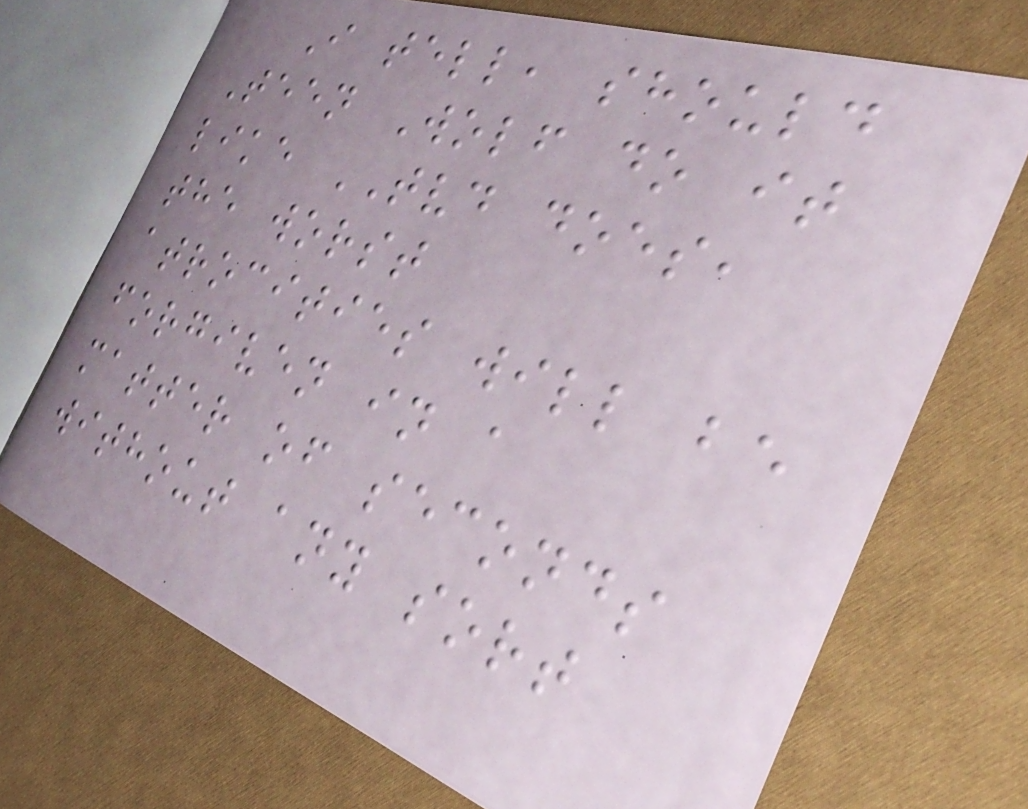I tell, should
Teen Wolf do it
like TVD does,
the worst
atrocities will be
forgiven in a
matter of seconds
without any sort
